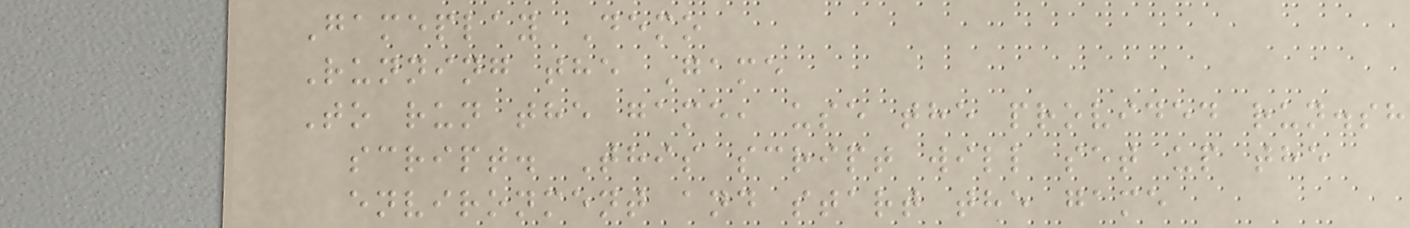Gameplay Demo
Running the Game
To run the game, use the provided run.sh
script. This script will set up the
environment and start the game
